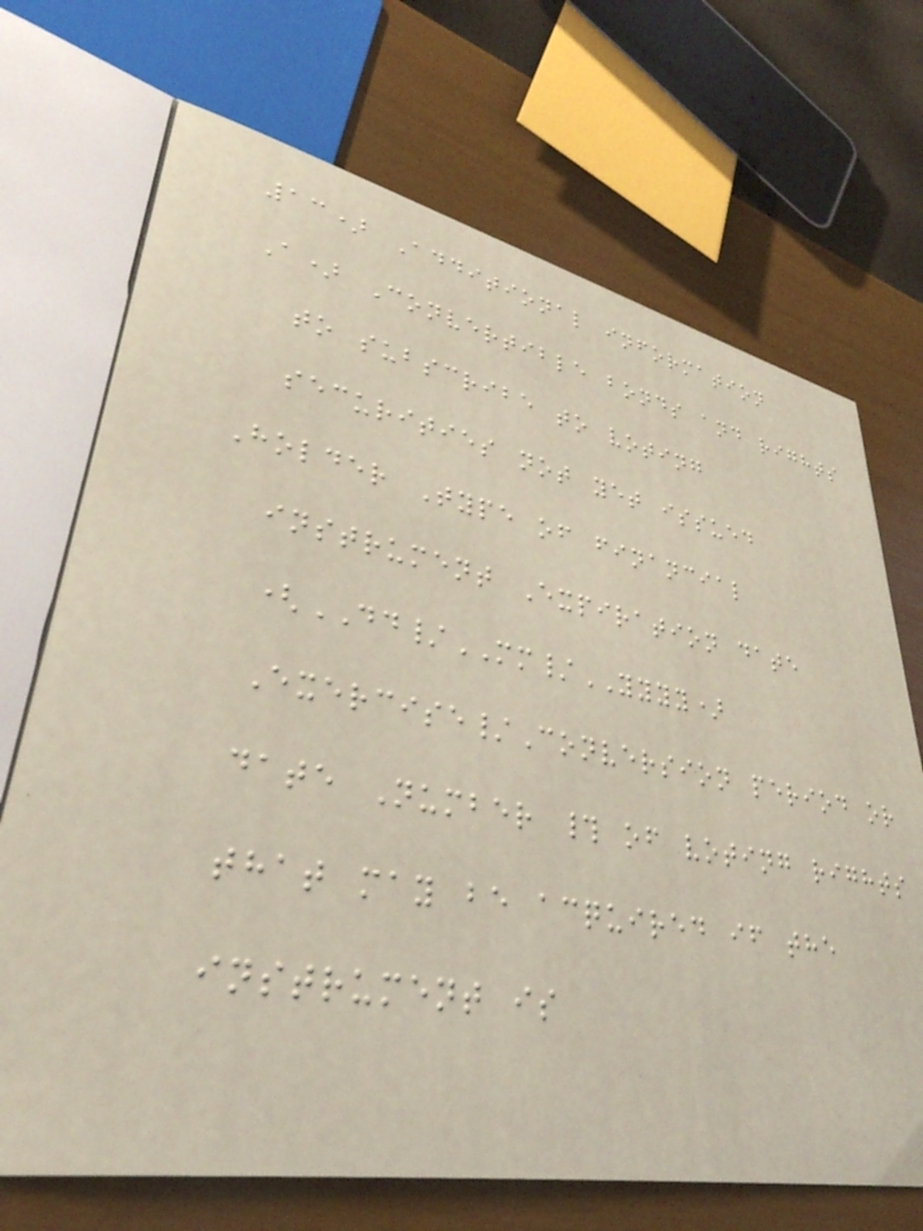13) Additional information
A) Convertible bonds and rights
to subscribe to voting
securities not yet issued
Holder Type of financial
instrument Expiration date
(DD/MM/YYYY)
Exercise/Conversion period or
date Number # of voting rights
that may be acquired if the
instrument is
